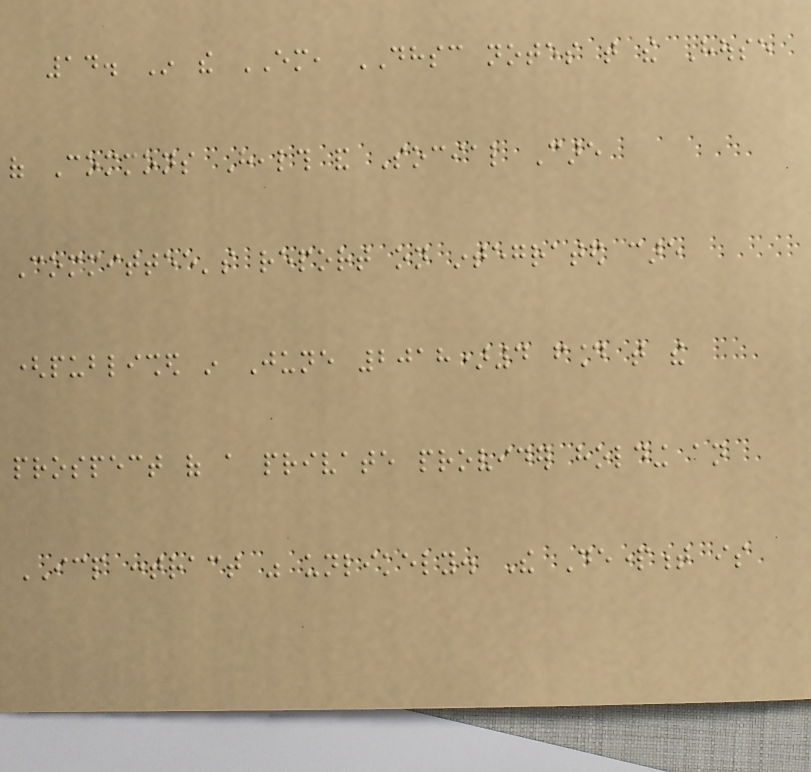14. In the EM, DHSC notes that the House
of Commons Health and Social Care
Committee's report on integrated care
(published in June 2018)4 found that the
prospect of a private provider holding an
ICP contract was unlikely. The Department is
